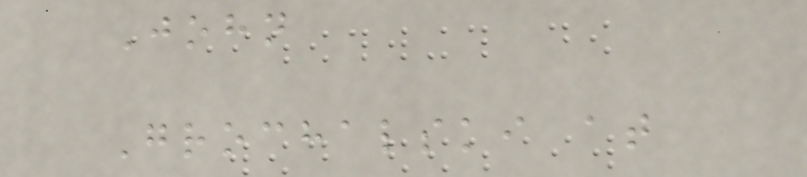John
Grochalski at
